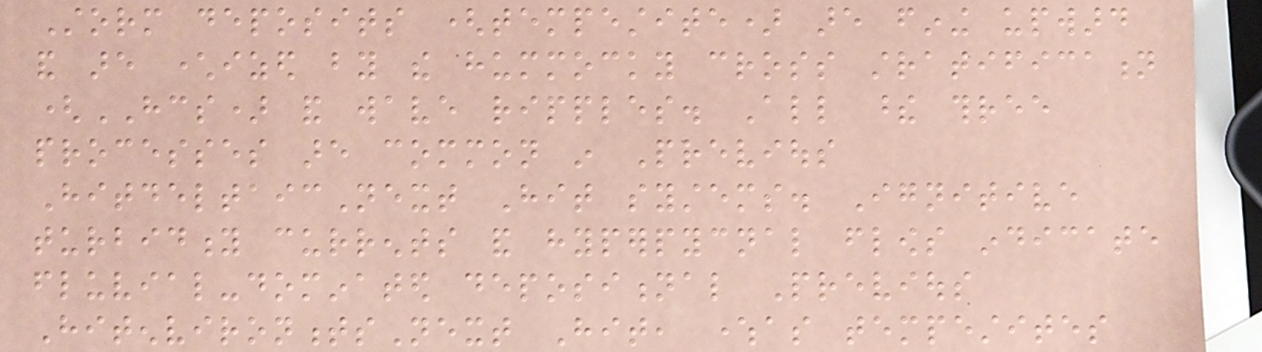Storm deposits (tempestite) are fining upward
and are characterized by the hummocky cross stratification
(HCS) and wave ripples. All these three
processes are common in Previous
HitdeltaicNext Hit systems. Ignitive
turbidity currents and hyperpycnal flows indicate
fluvial-dominated depositional Previous
HitenvironmentsNext Hit, whereas tempestites
